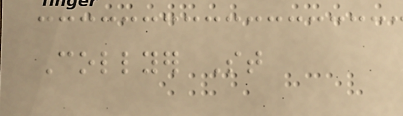Collyer St
